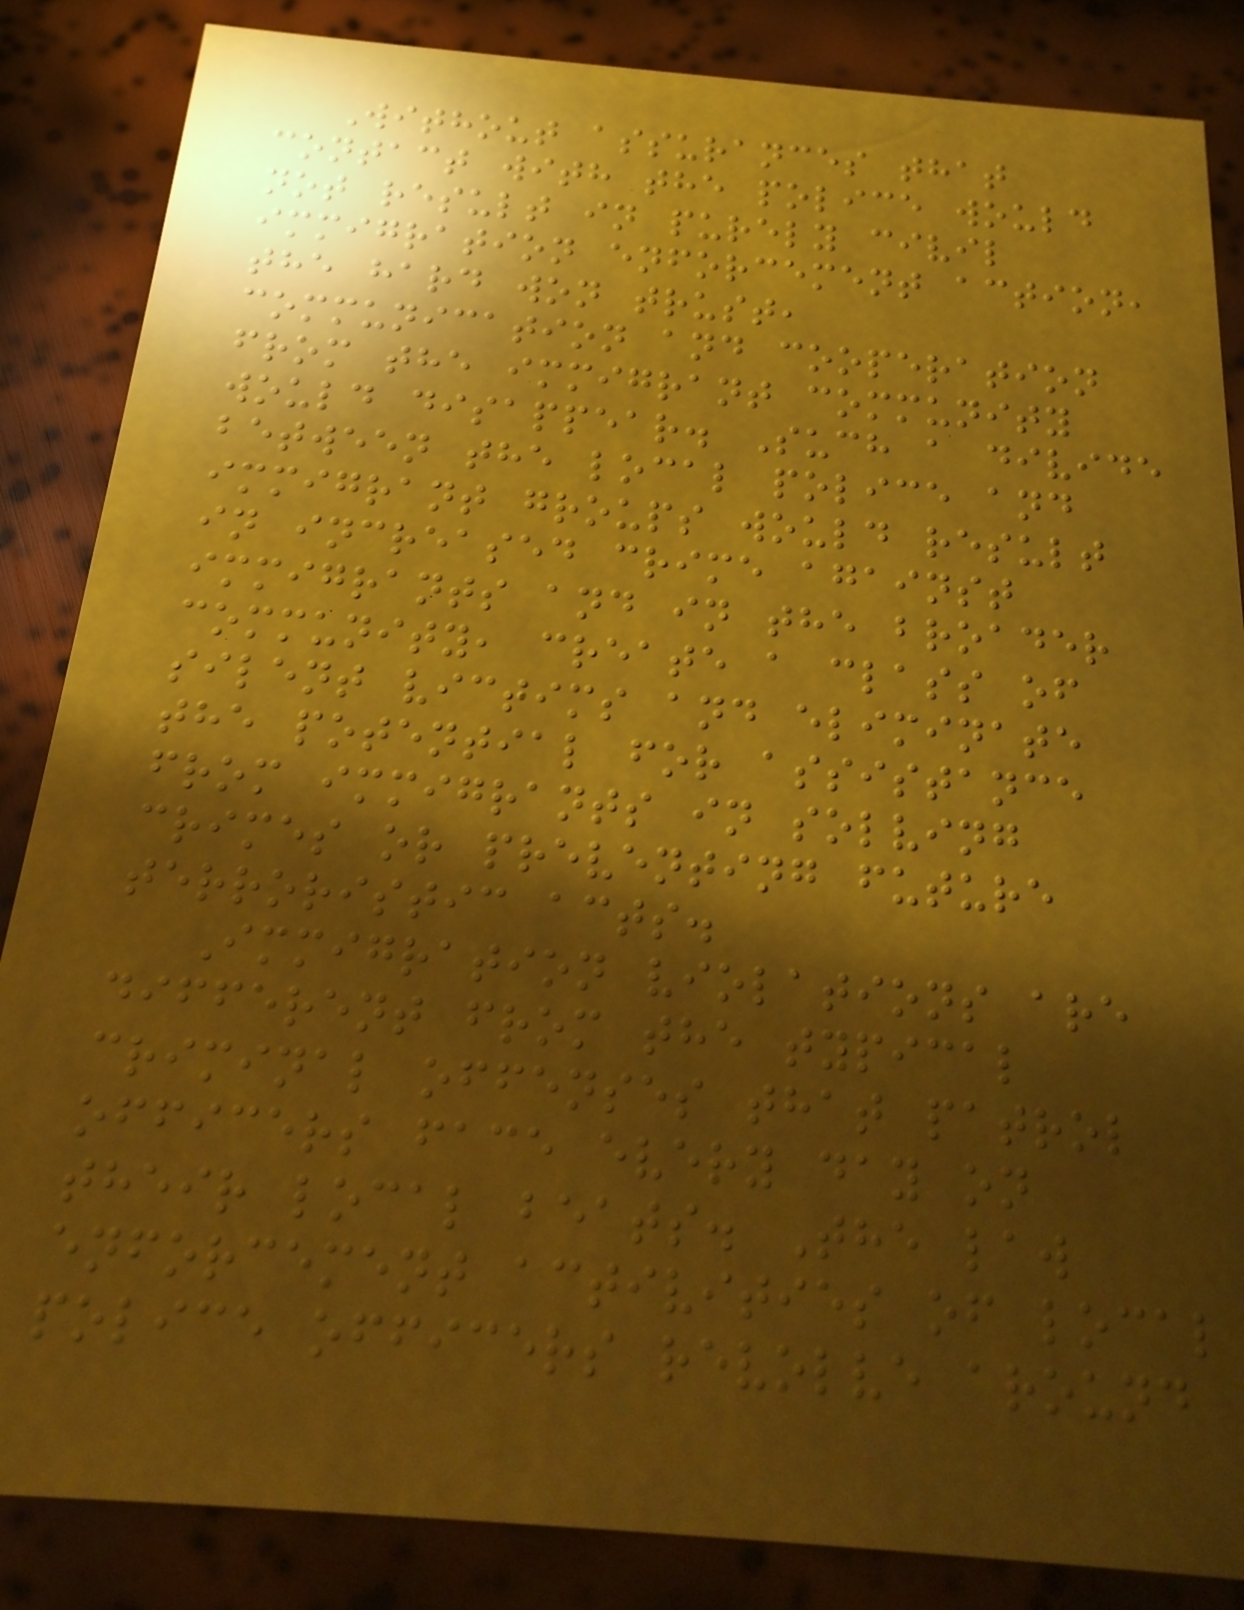Without assurances that
contact with the police would
not result in purely civil
immigration enforcement action,
the hard won trust,
communication and cooperation
from the immigrant community
would disappear. Such a divide
between the local police and
immigrant groups would result
in increased crime against
immigrants and in the broader
community, create a class of
silent victims and eliminate
the potential for assistance
from immigrants in solving
crimes or preventing future
terroristic acts.
Immigration violations are
different from the typical
criminal offenses that patrol
officers face every day on
their local beats. The law
enforcement activities of local
police officers revolve around
